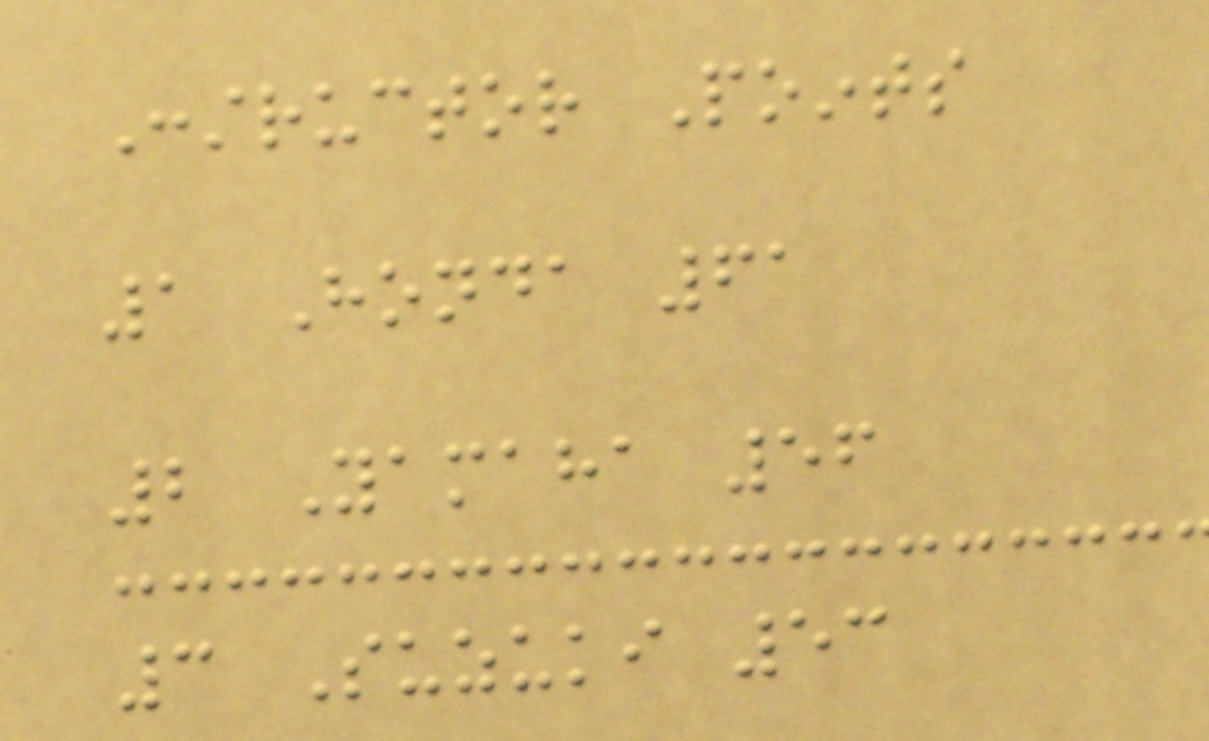Constructor Points
1 Honda 61
2 Yamaha 56
3 Suzuki 53
